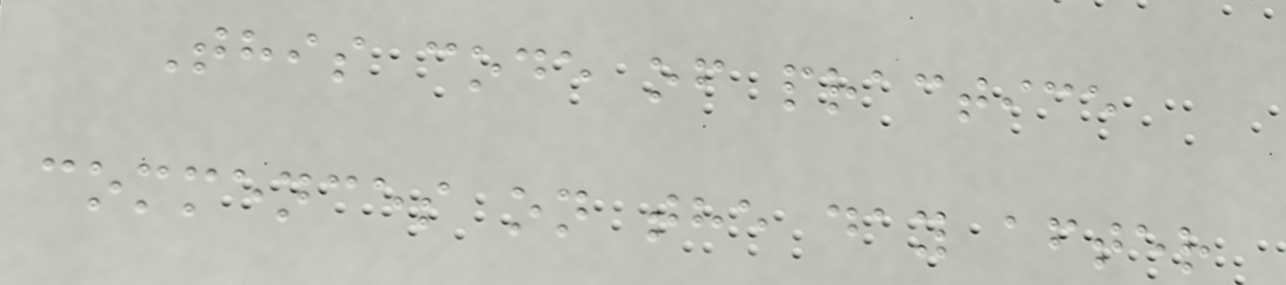This code of practice
commences on the day after
